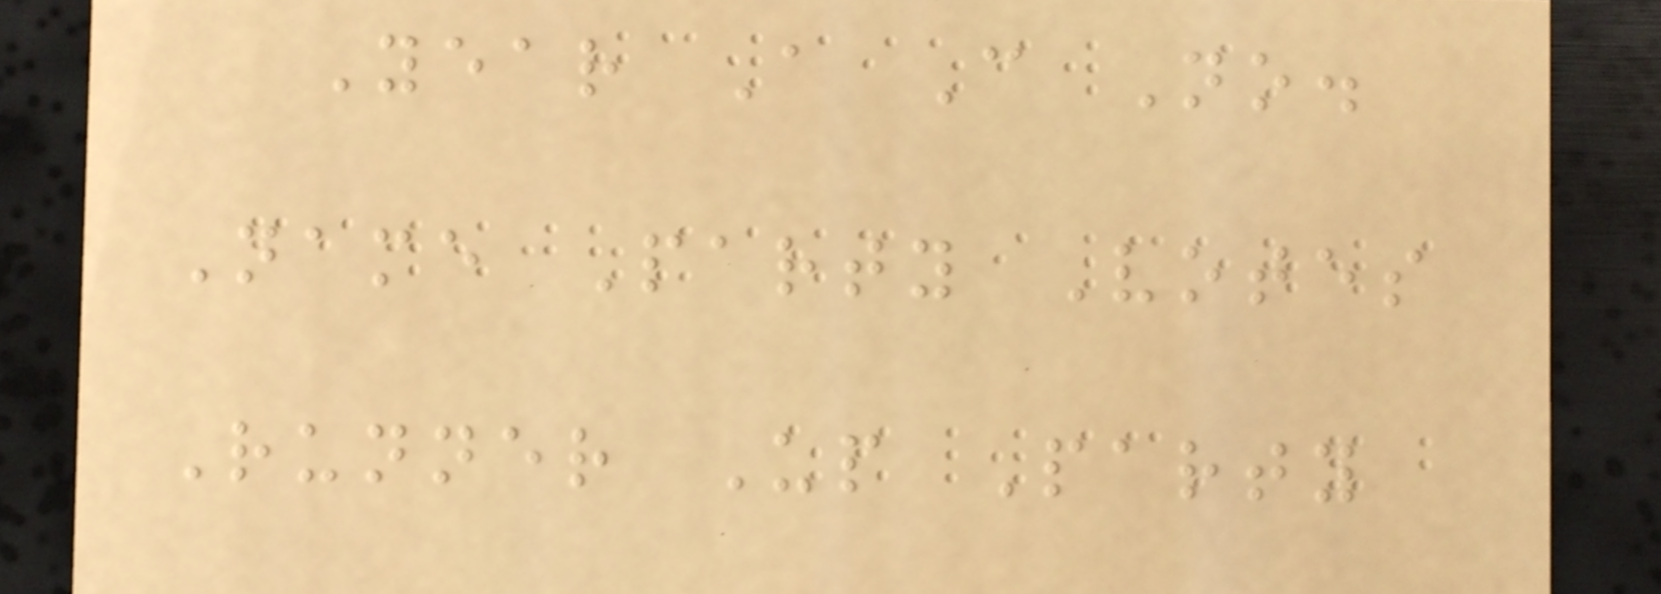Year A C No.
Name Party Votes
Runner Up Party
